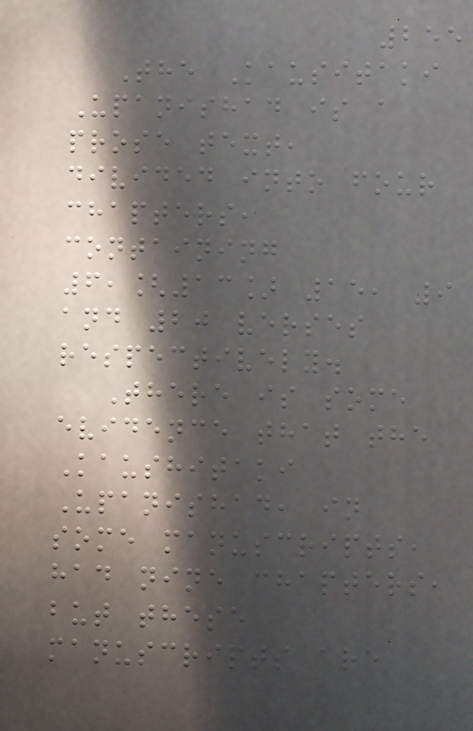255
The Kausitaki
Upanishad is a
prose text,
divided into four
chapters,
containing
6,[13] 15, 9
and 20 verses
respectively.
There is some
evidence that the
Kaushitaki
Upanishad, in
some manuscripts,
had nine chapters,
but these
manuscripts are
